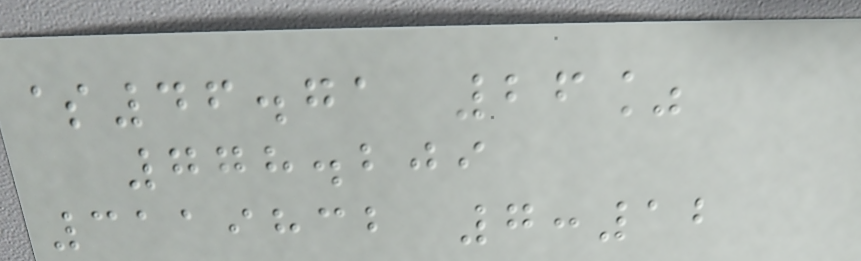$46.71 26%
778.209
3119832 7:12
